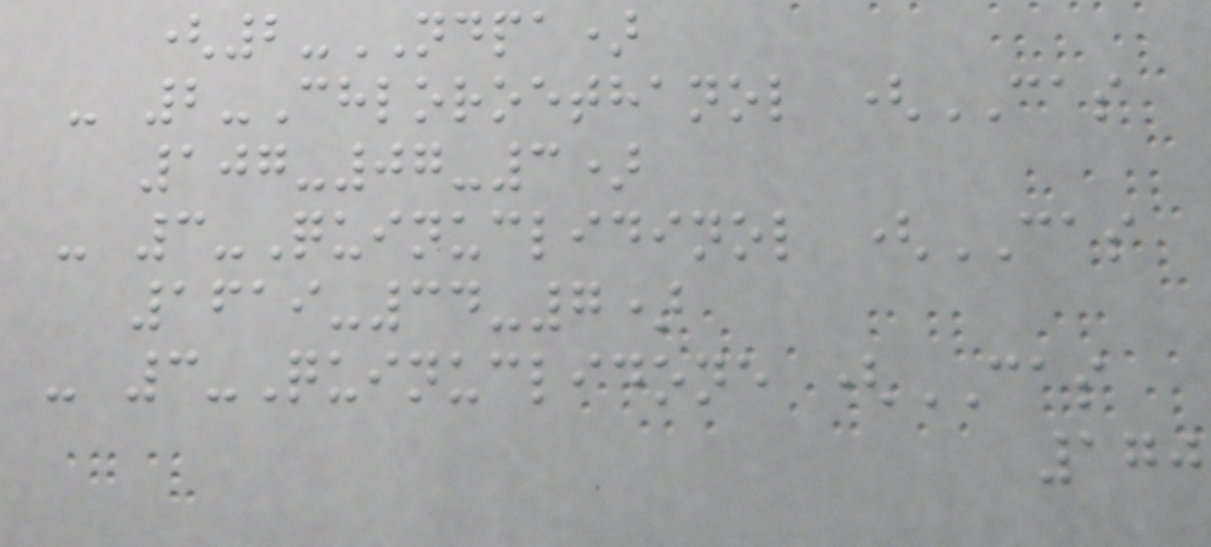(2-NDPA)
- 2-Chloroethanol (CAS
107-07-3)
- 3-Quinuclidinol (CAS
1619-34-7)
- 3-Quinuclidone (CAS
170
